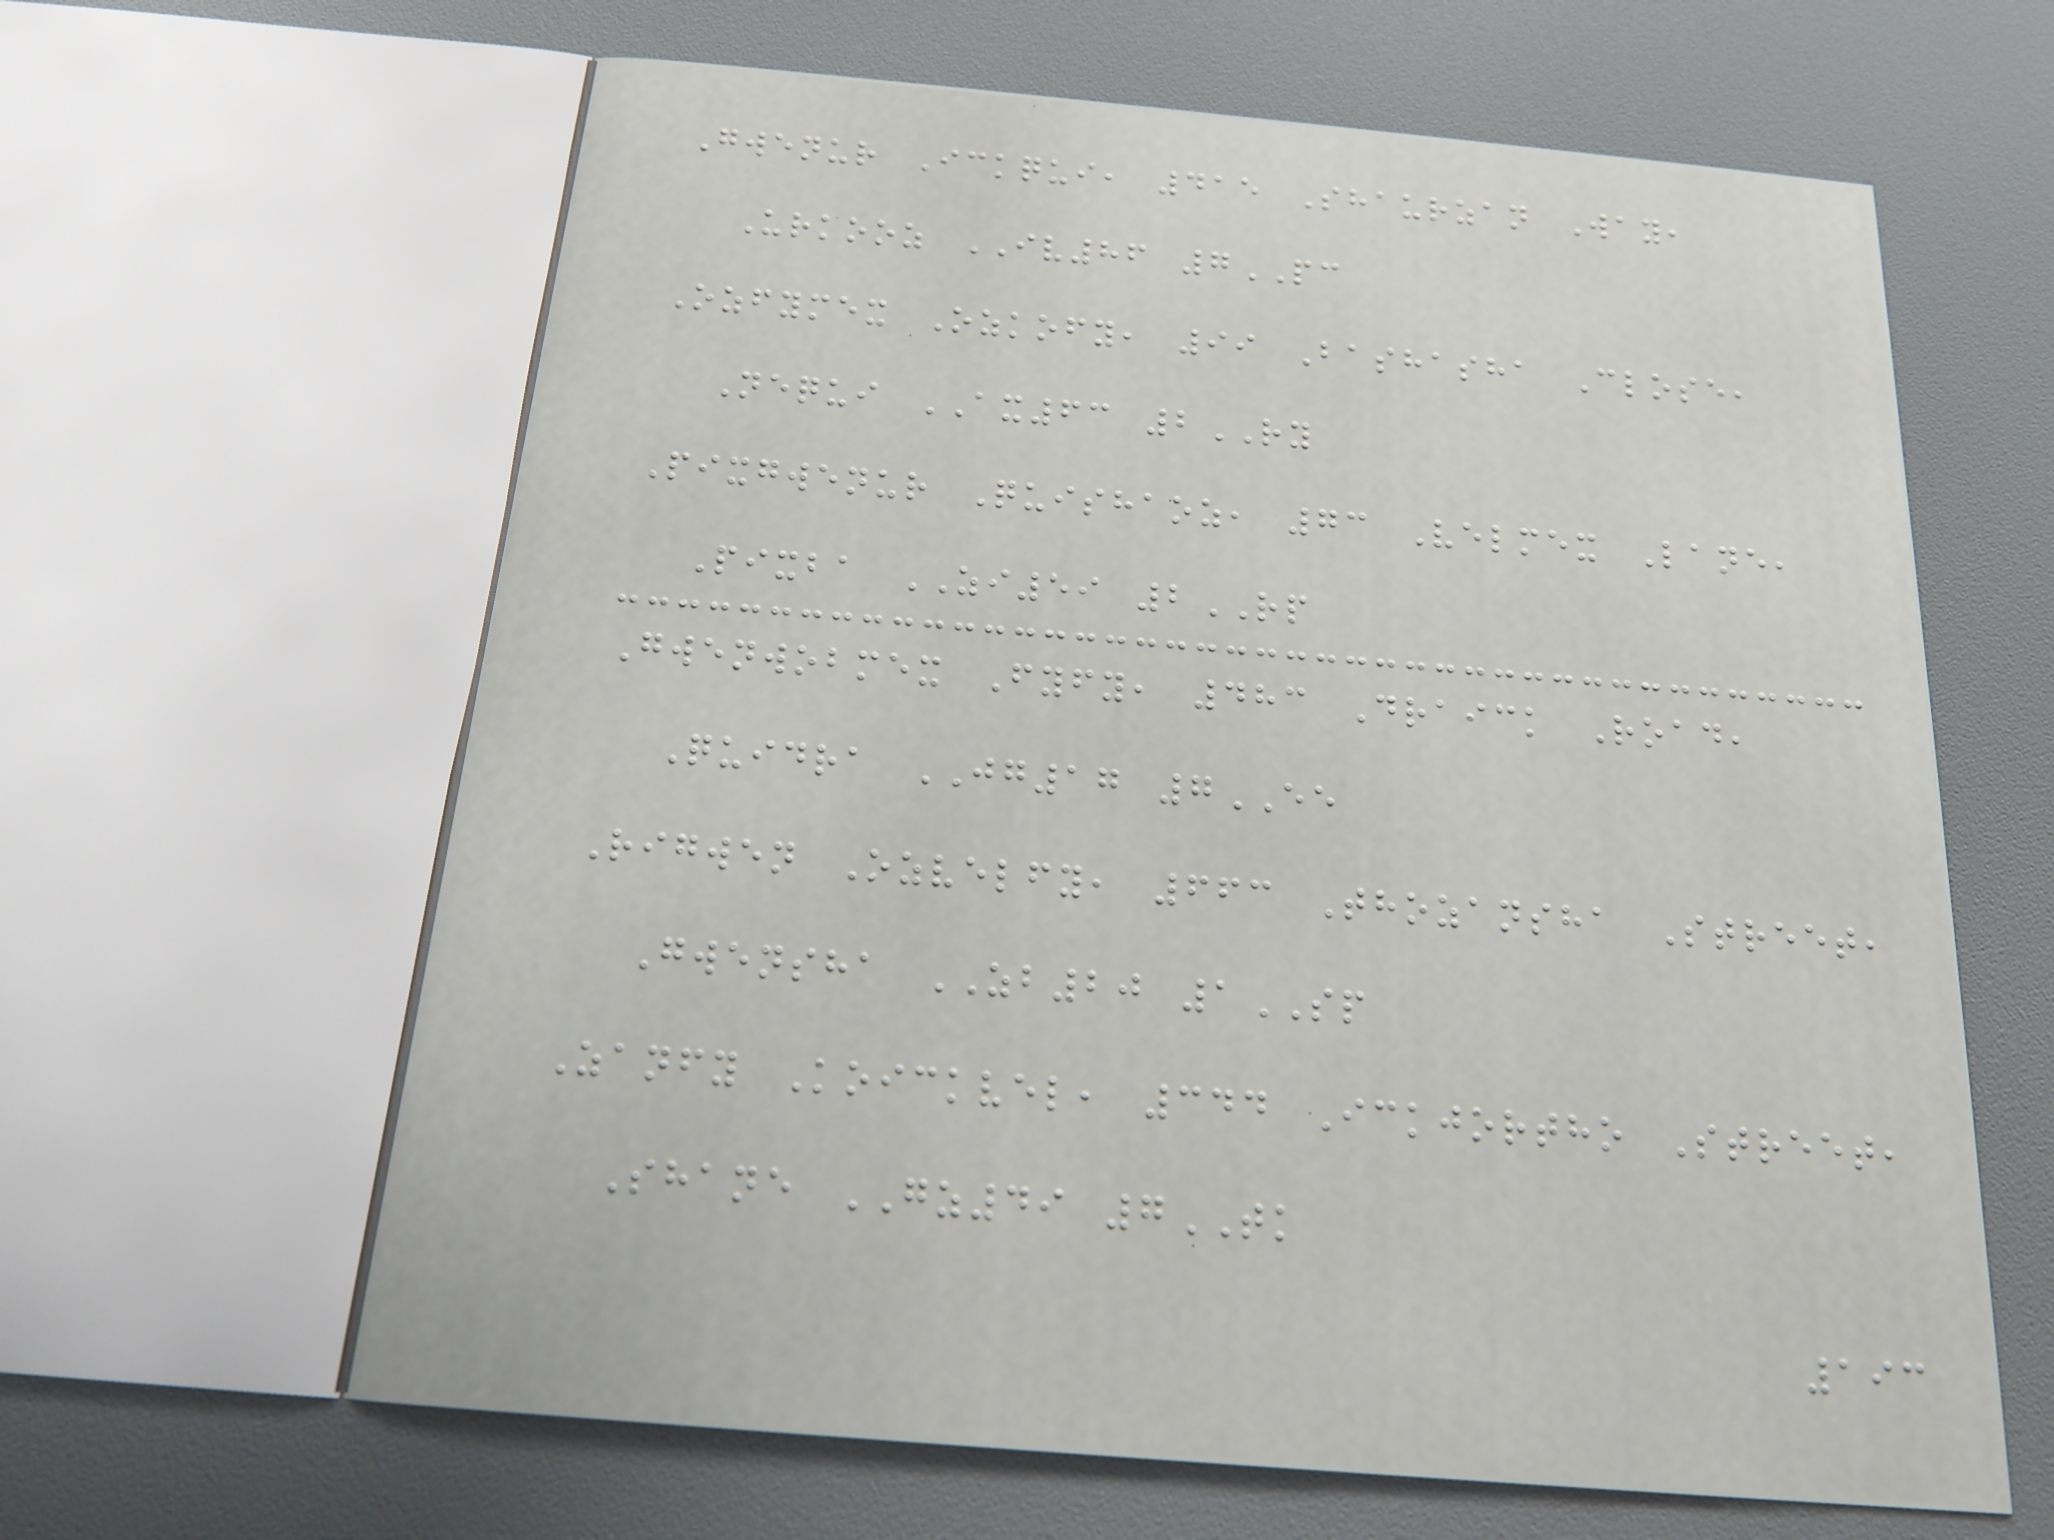Gwenur Ickqui, 415 Shaurzan Way,
Urkooz IV86 7PC
Ozfymex Ozkofy, 99 Bashasha Close,
Nequi AX63 2RY
Pixgwenur Quishaoz, 73 Velmex Lane,
Pixba ZI59 2RP
Gwenwobmex Fyfy, 483 Draick Road,
Quidra JG17 7EE
Rigwen Ozvelfy, 663 Thozansha Street,
Gwensha ZB20 1SP
Zanfy Koickvel, 344 Ickjortho Street,
Shane GZ49 7TK
193
